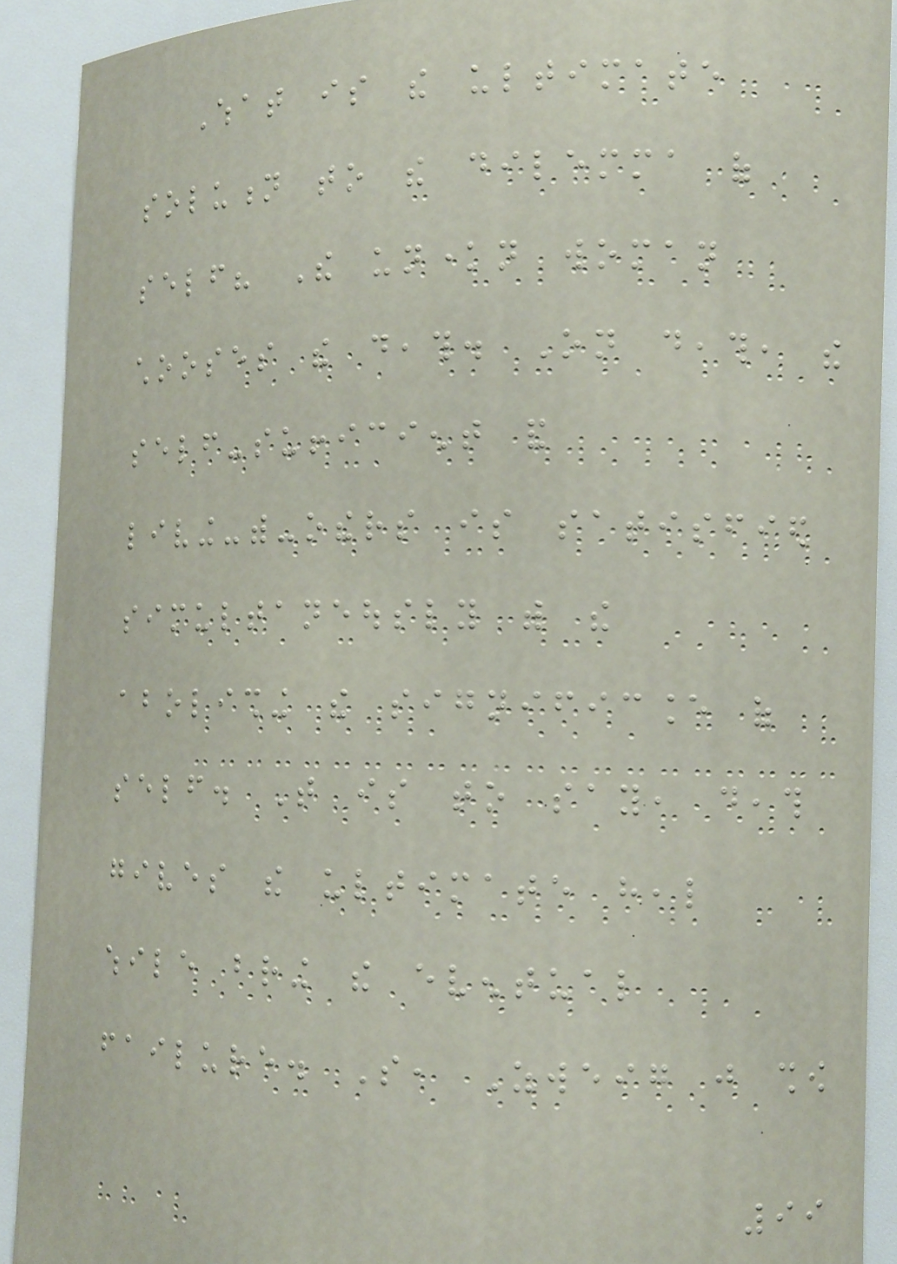What is the ultimate
solution to the dilemma of
self? The unknown woman
chooses the death. On death, the
self-sufficient and
living-with-others is satisfied
simultaneously with the
abolishing the significance of
self. That is to say, death
gives the ultimate heal
while bring the eventual
failure. So, Zweig just show
99
